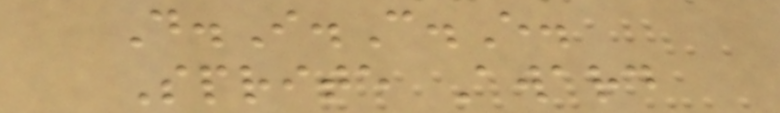D.I.C.E.
Sprite Award
